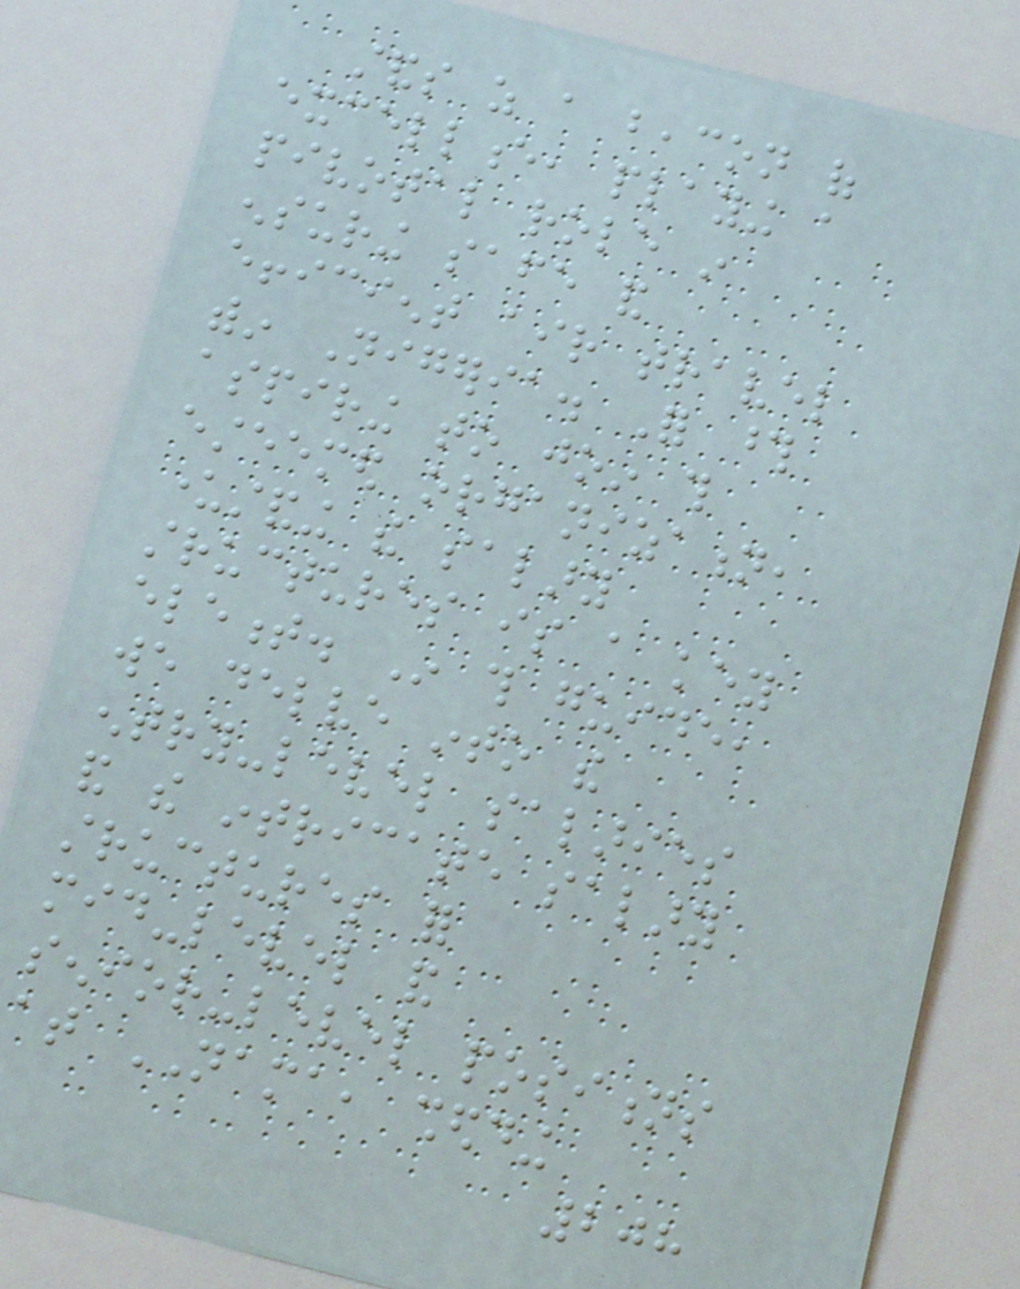stands as a beacon of
excellence, playing a
pivotal role in
ensuring safe and
efficient air travel
within Nigeria. For those
aspiring to join this
esteemed organization,
understanding the salary
structures is a key
element. In this guide,
we delve into the
entry-level salaries
and the intricate salary
structures for
mid-level and
senior-level positions
at NAMA, shedding
208
